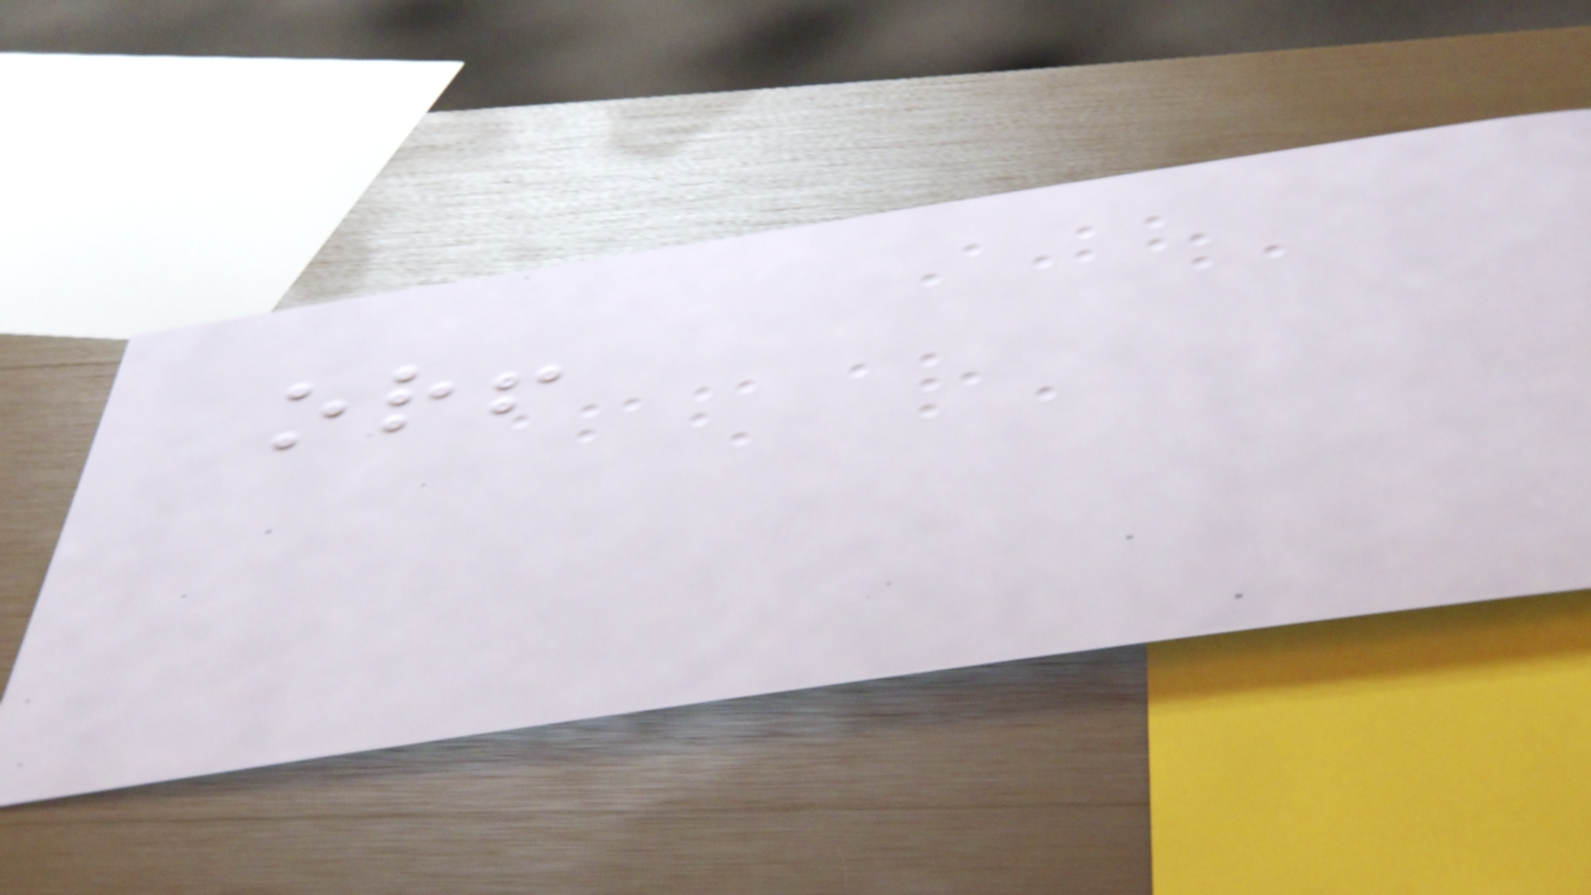or!
